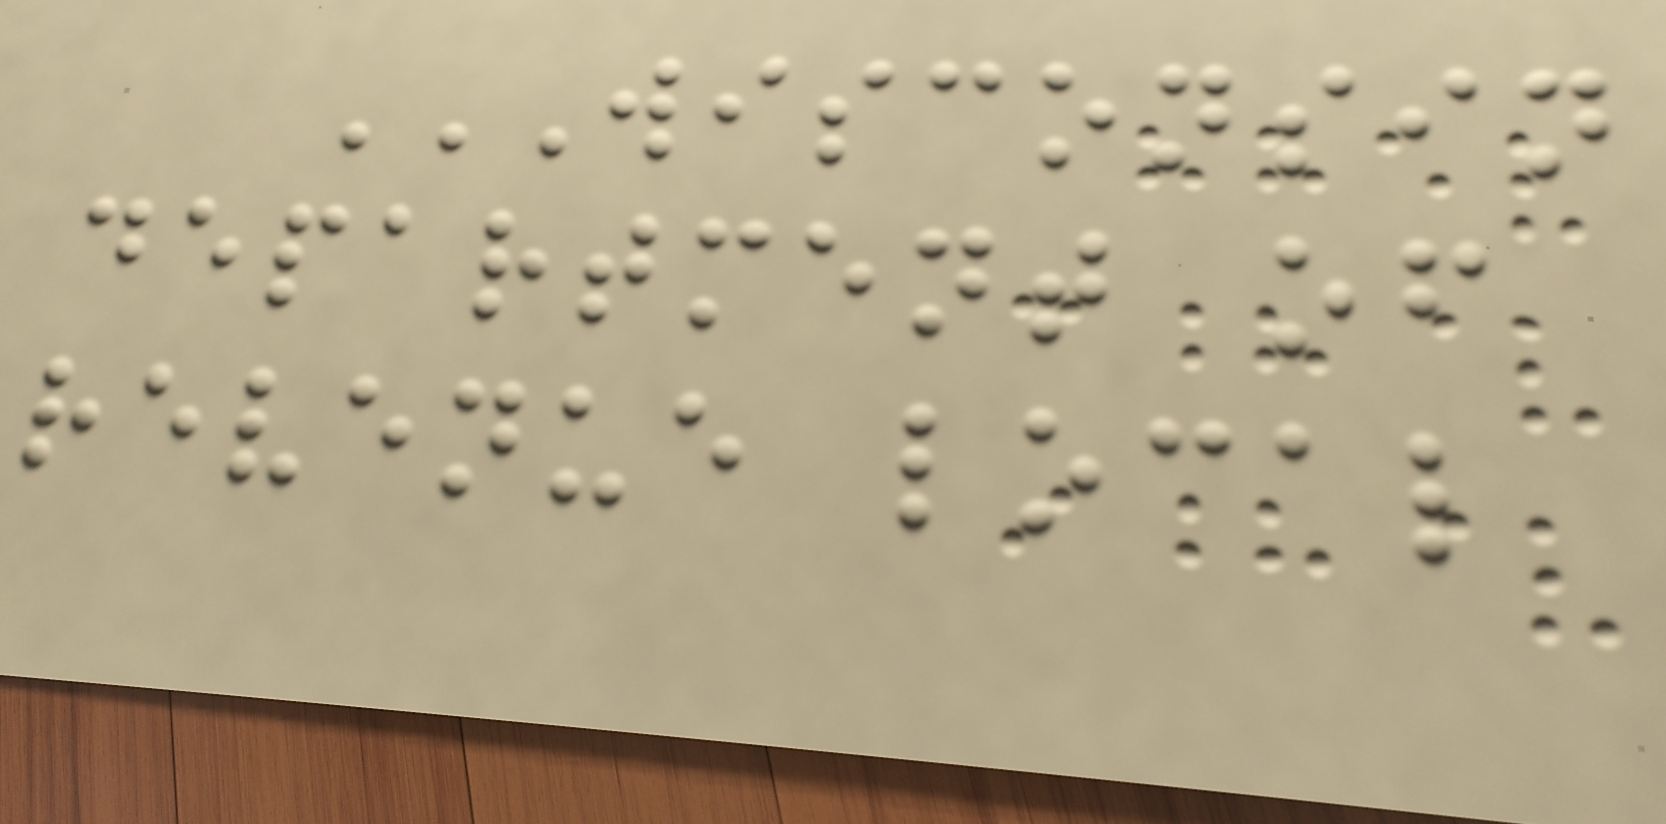WISCONSIN
DEPARTMENT OF
REVENUE LOCAL
